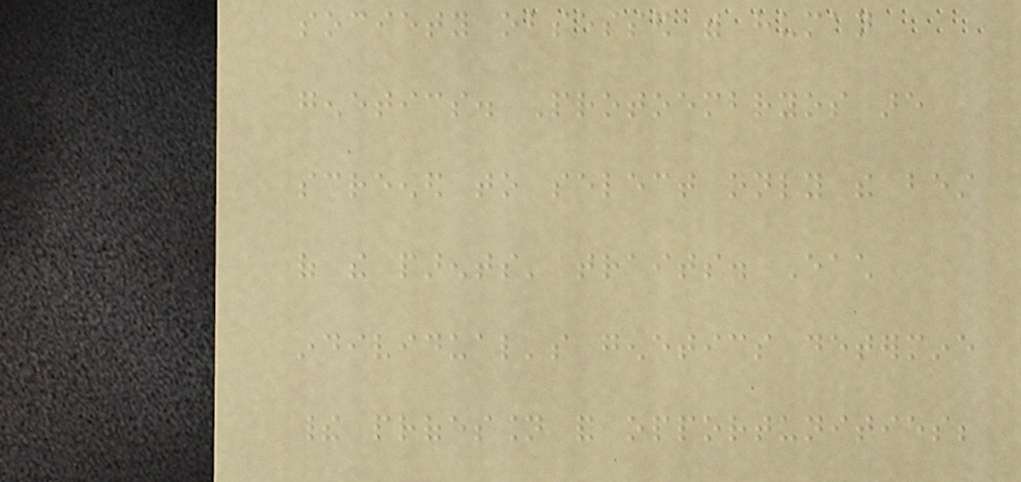society obsessed with human
genetics. Protoembryos are
screened to select only the best
of the parents' traits. Each
individual's genetics determine
their profession and opportunities;
